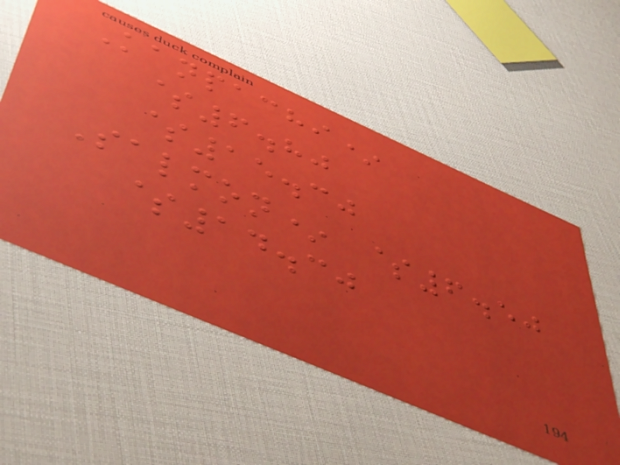Kanpachi*
$6.80
$15.30
Salmon* $6.50
$14.30
